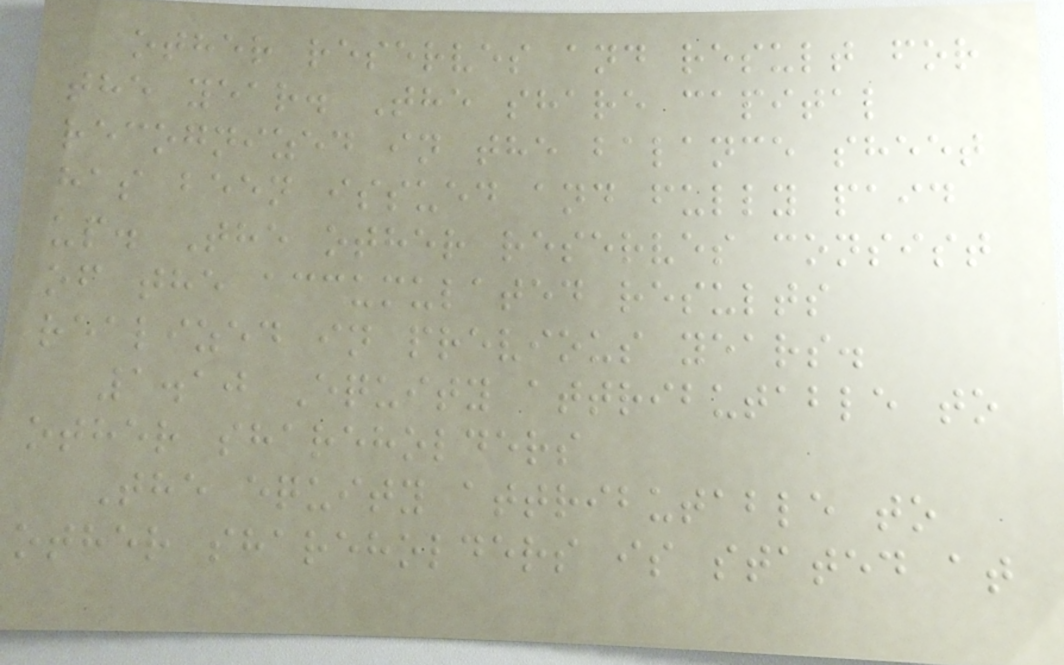other reserves and result for
the year. The share capital
recognized in the balance sheet
has been issued and fully paid
up. The other reserves consist
of the accumulated results
realized in previous years.
1.10 Equity attributable to
other shareholders
The equity attributable to
other shareholders is stated at
